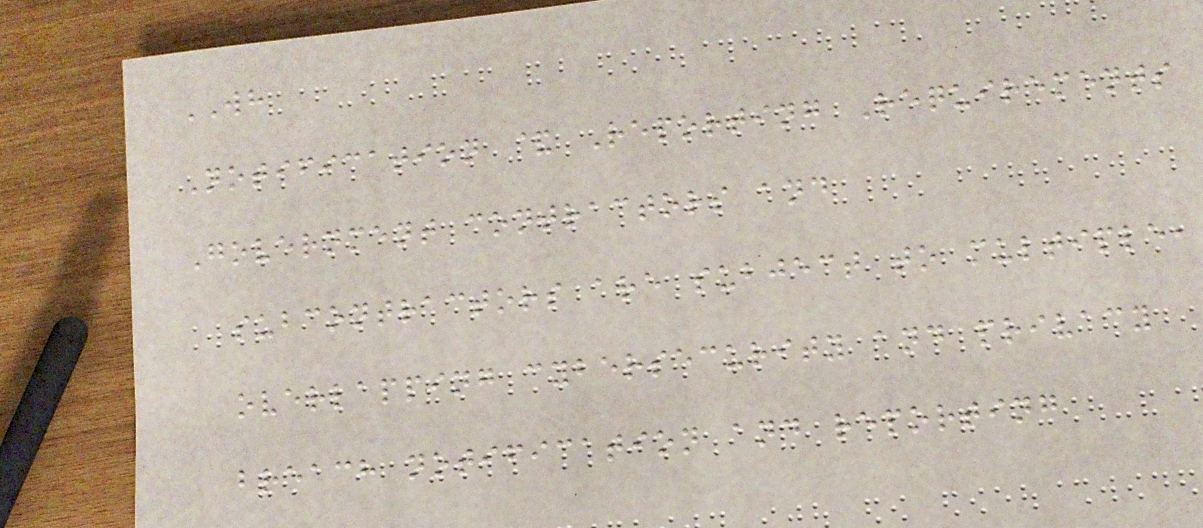WH
Notification & Reporting Requirements
Government contractors and
subcontractors are subject to multiple,
overlapping cybersecurity and privacy
breach notification and reporting
